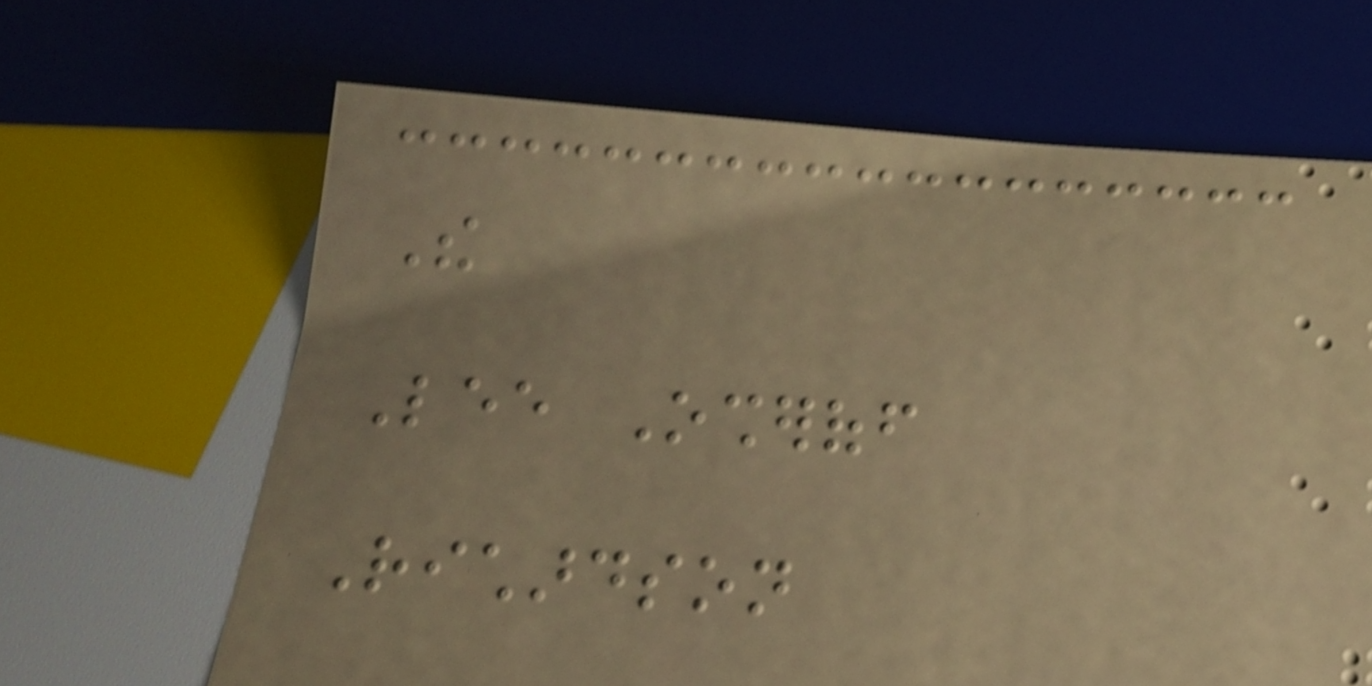The
Lee Osheroff
Richardson
